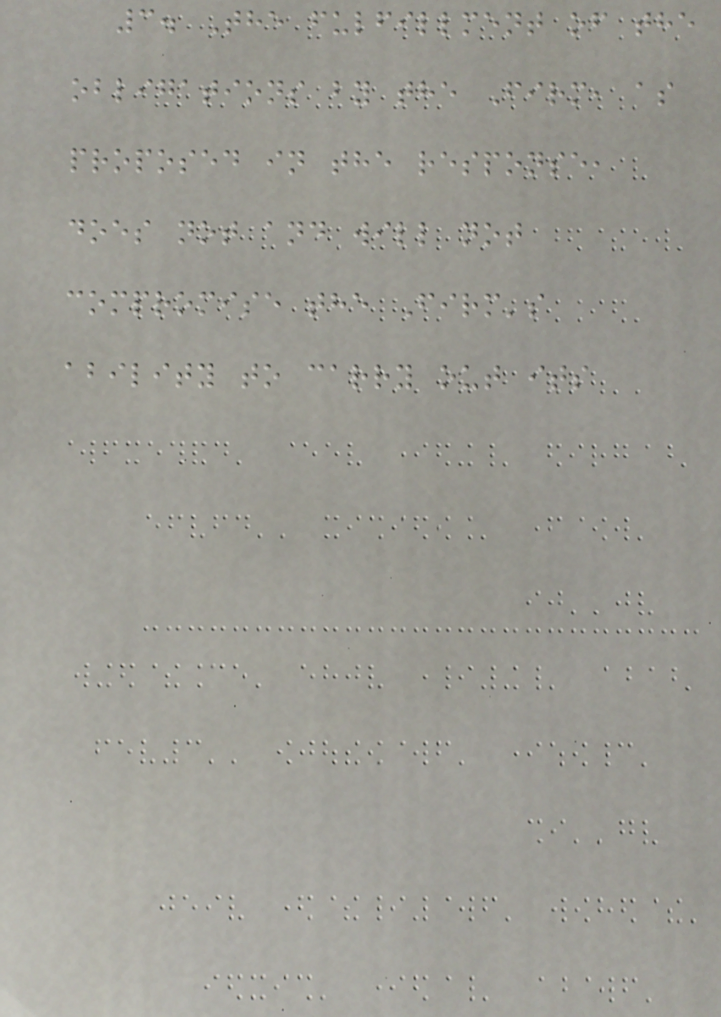3. The fulfillment of the
obligations by the Firm, as
proposed in the response,
does not and will not
compromise the Firm's
ability to carry out its
